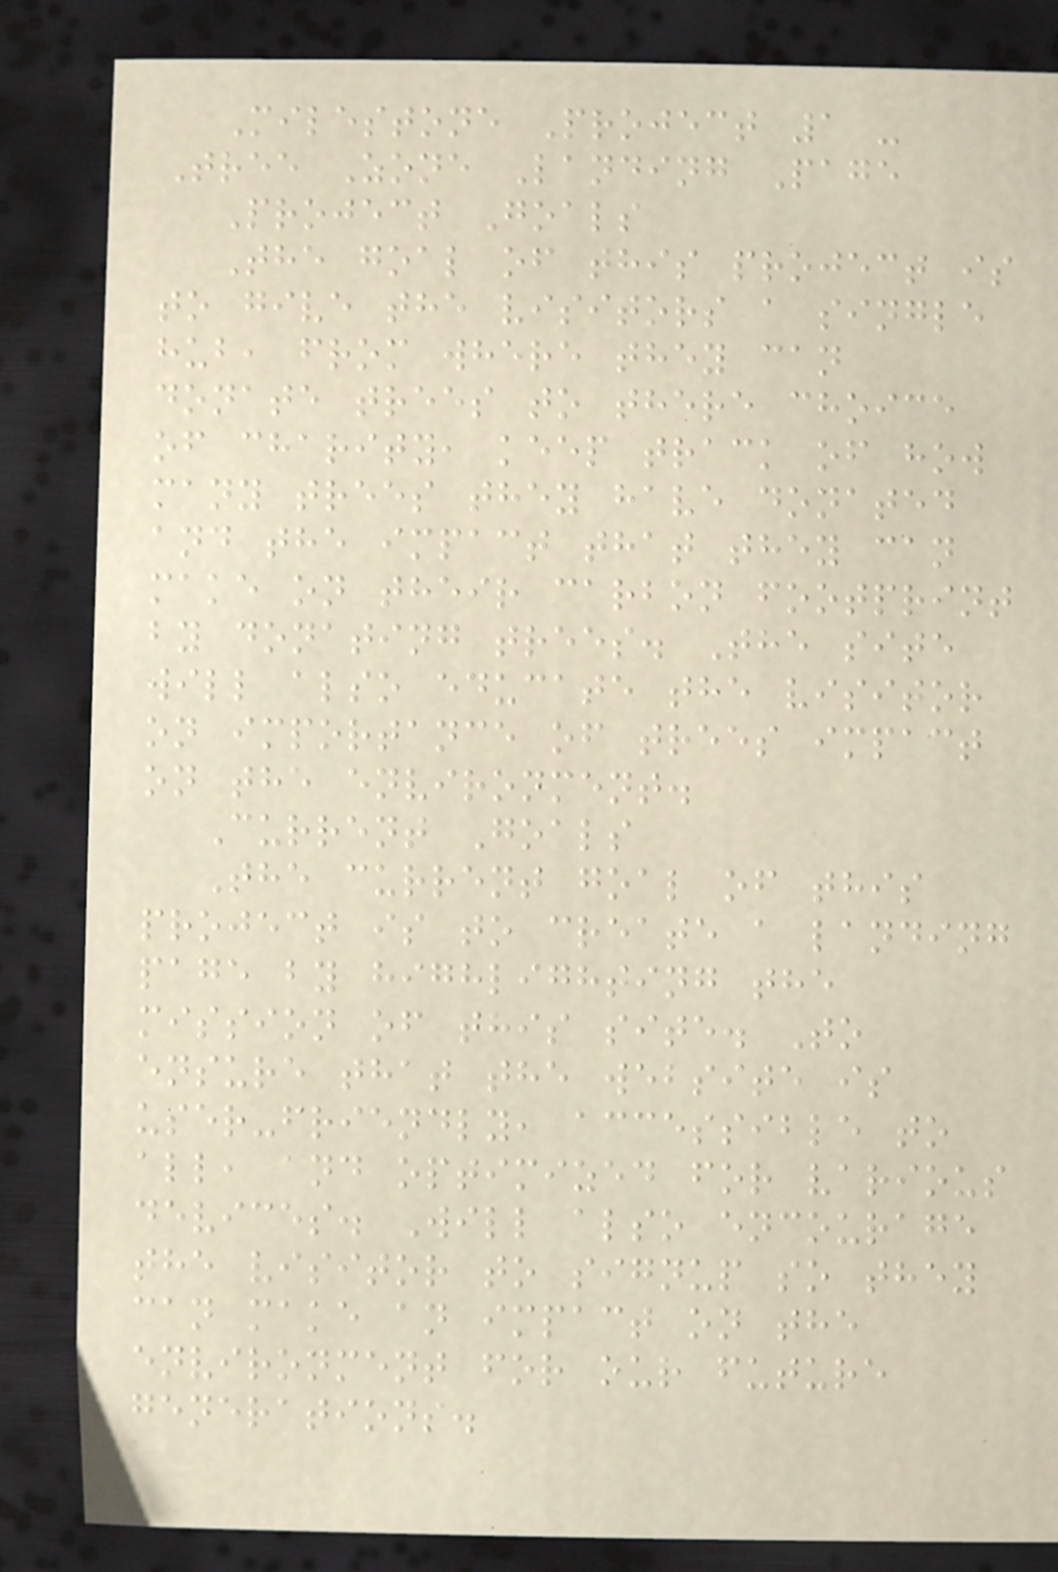Milestone Project 1 -
Tree Zone Landing Page
Project Goals
The goal of this project is
to give the visitors a single
hub, from where they can
donate trees to there choice
of charity, keep track of how
many trees they have donated
and the impact that they can
make on their carbon footprint
by donating trees. The site
will also educate the visitor
on importance of trees impact
on the environment.
Current Goals
The current goal of this
project is to create a landing
page by highlighting the
mission of this site. To
ensure that the website is
user-friendly, accessible to
all, and optimized for various
devices. Will also encourage
the visitor to signup so they
can make an impact on the
environment for our future
generations.
